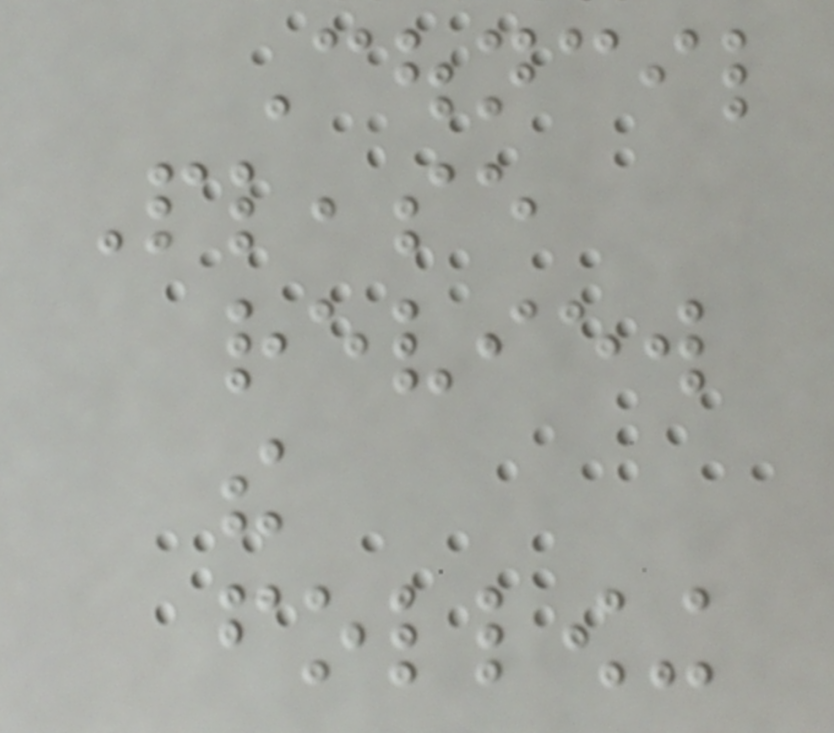Council
Please
review
the
following
